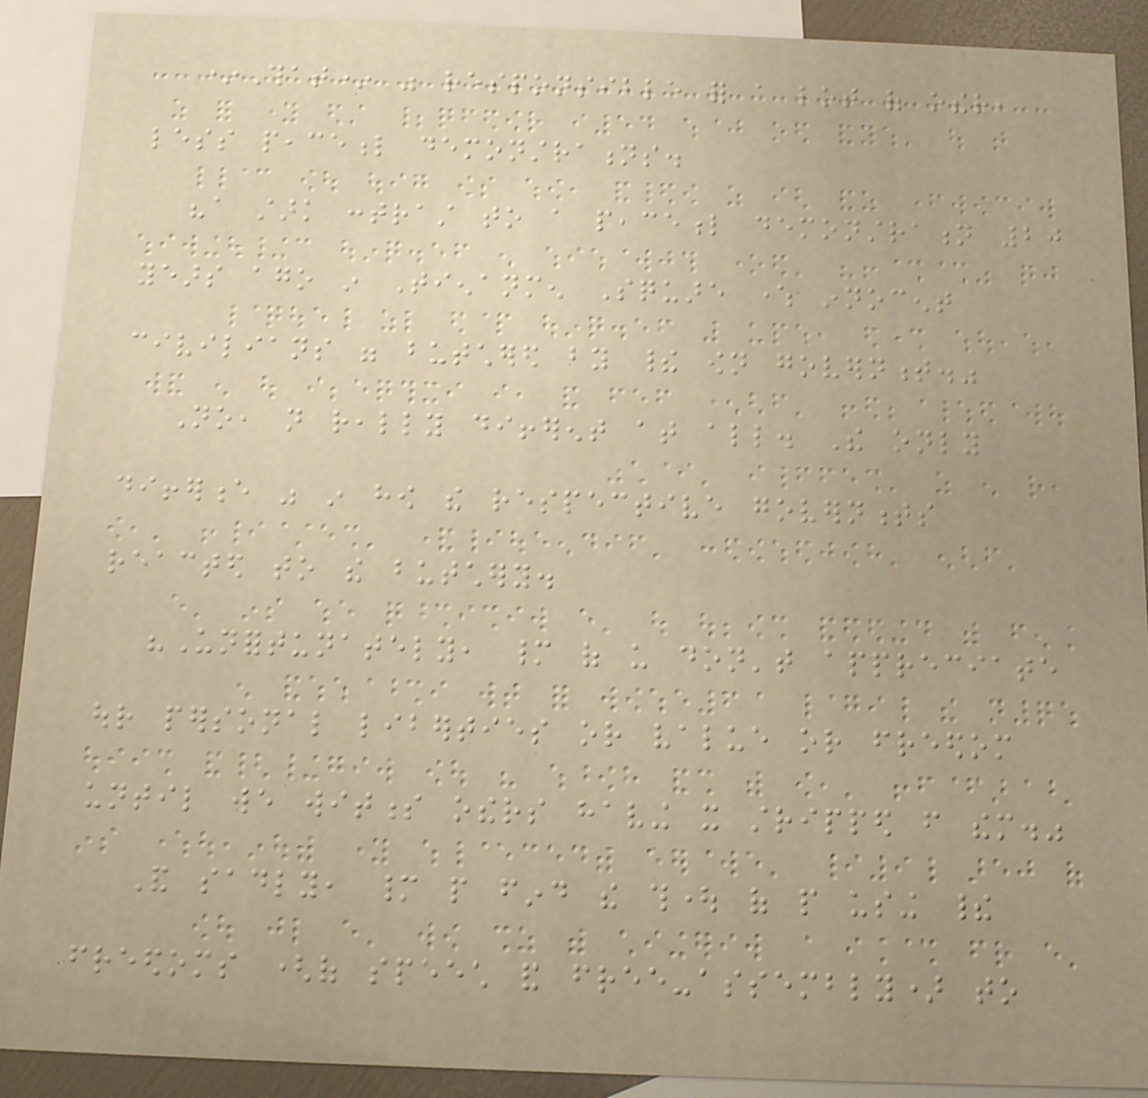*That* was responsible for a lot of other,
less peaceful demonstrations.
"a stark contrast to a peaceful demonstration 20
years ago in Tienanmen Square where innocent
civilians were butchered by their own government."
No, not really different at all. The only
difference was in how the respective governments
reacted to the butchery.
"Unfortunately, many of us don't appreciate
our personal liberties or value or freedom
until we witness others having it stripped from them."
And sadly, many people find the thought of people using their
freedoms (of speech and free-assembly) to
